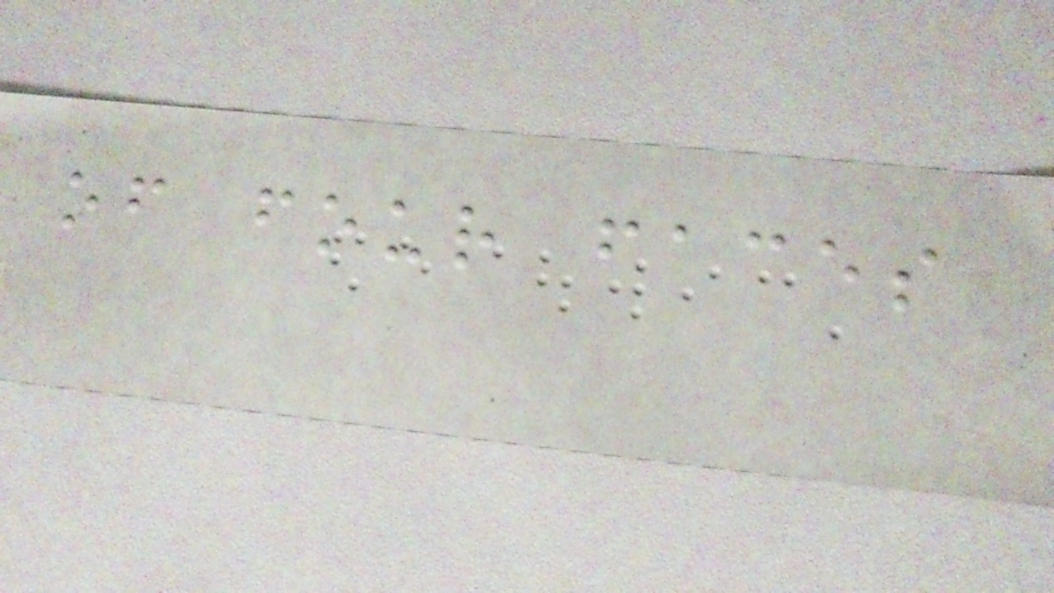of four faces
